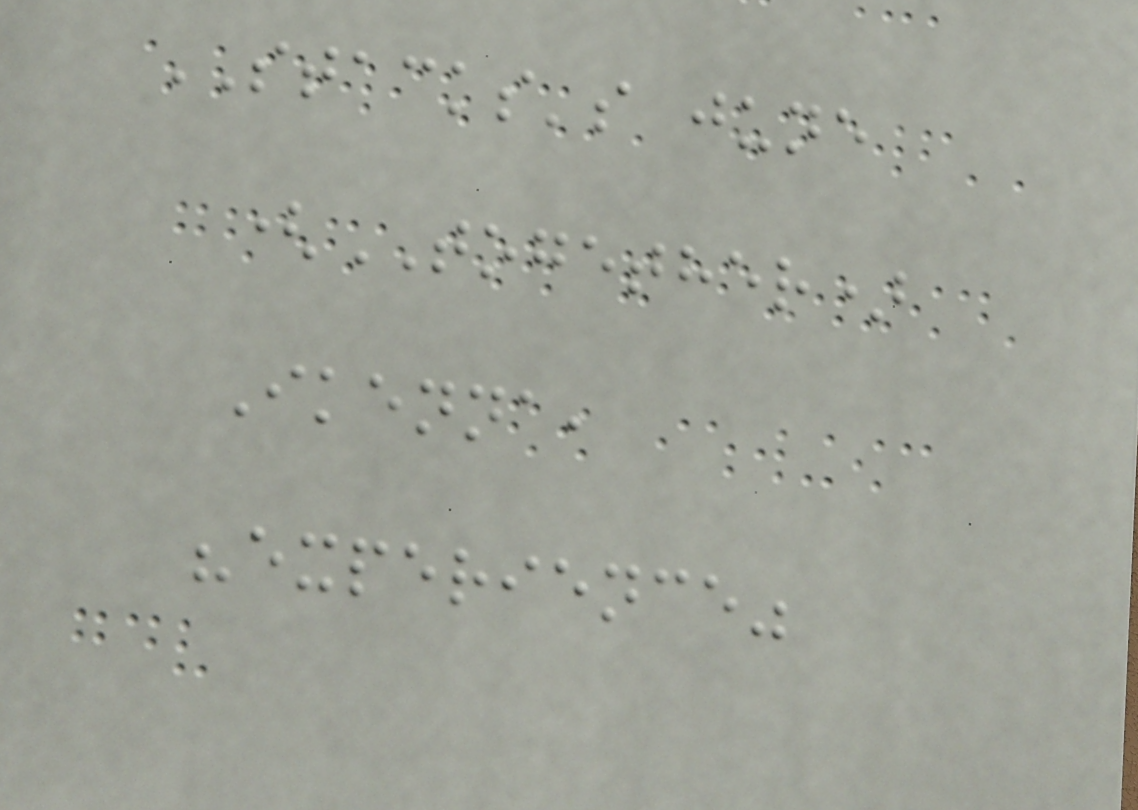STACKS's june
(TOGETHER)
Ikenna,
"experience"
